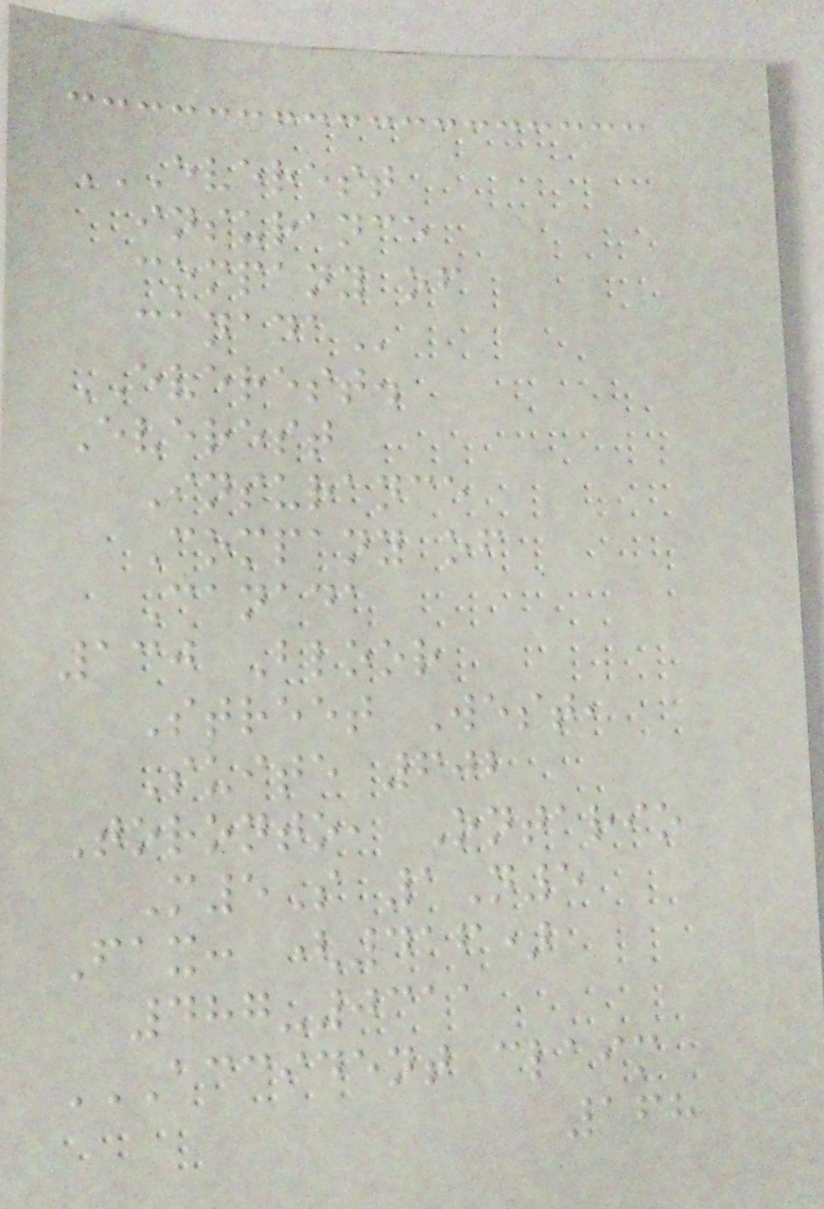EVEREST
INSURANCE
COMPANY OF
CANADA
EVEREST.
Everest
Insurance
Company of
Canada
130 Bloor
Street West,
Suite 602
Toronto, Ontario
M5S 1N5
Fax: (416)
487-0311
ACCIDENT CLAIM
168
